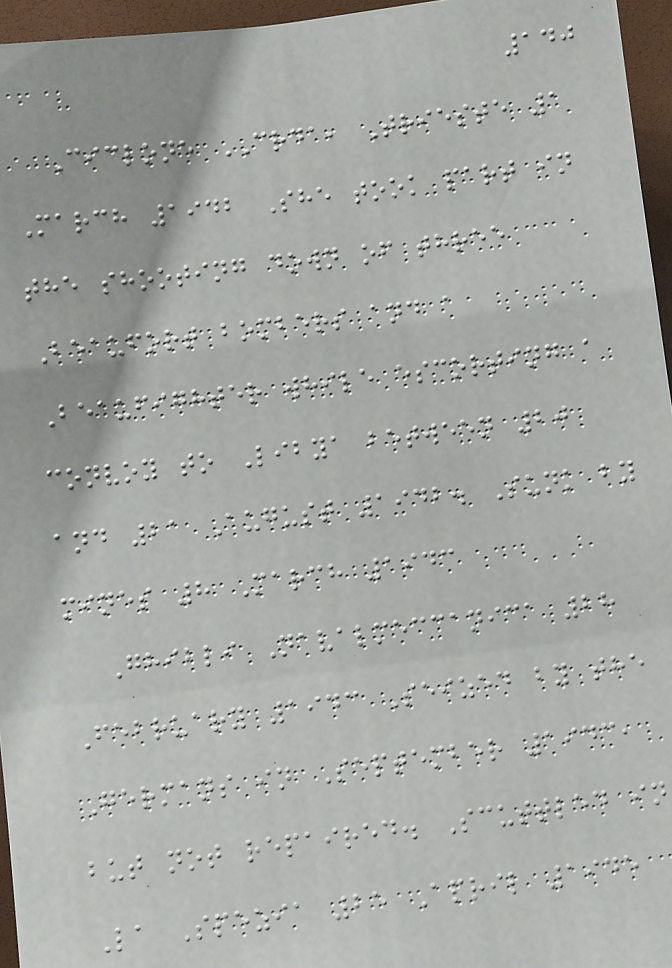140
Ciclone CRDA, Trieste 1
March 1942 She took part in
the shooting down of three
Beaufort bombers and a
Beaufighter while escorting a
convoy to Libya between 20
and 21 August 1942. Sunk by
mines 8 March 1943
Ghibli Navalmeccanica 28
February 1943 Seized by the
Germans in September 1943,
but not repaired. Scuttled in
La Spezia 25 April 1945
